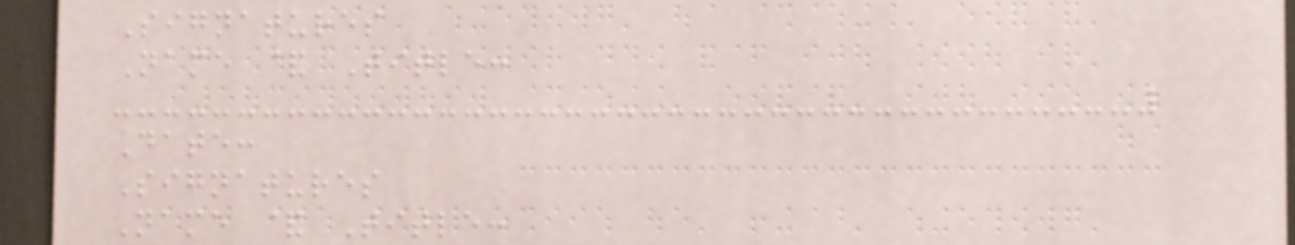Signatures
Name & Title:
Date:
Signatures
Name & Title:
